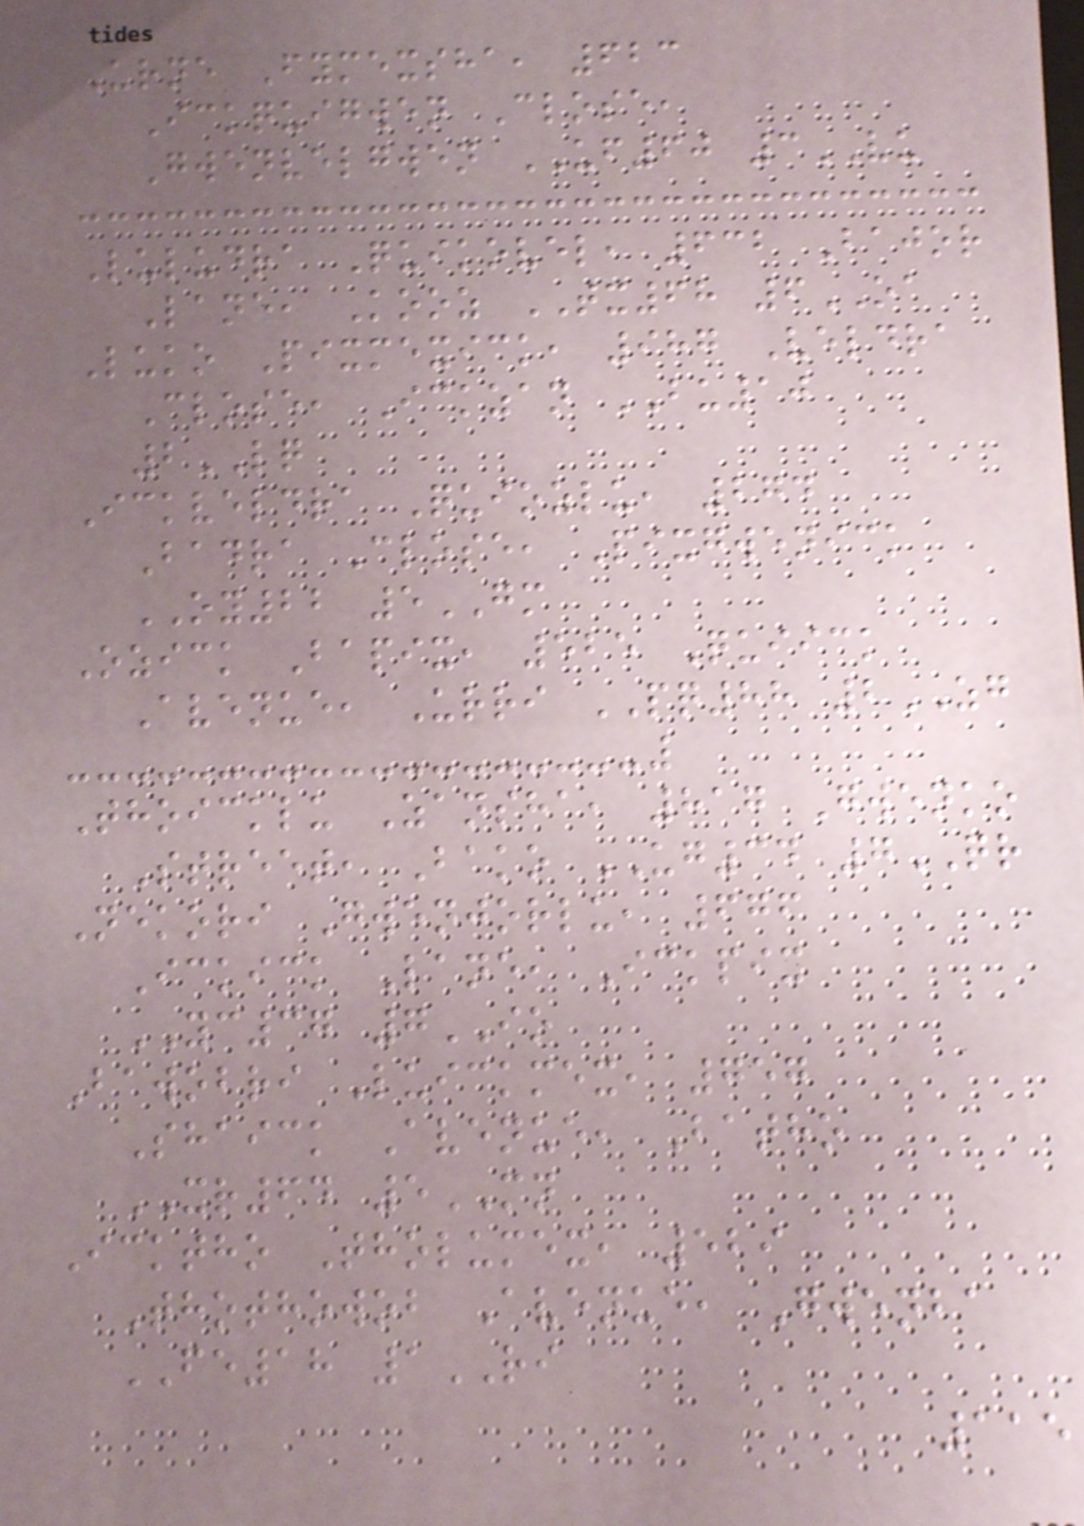Urne Fymexsha, 623
Ickquigwen Close,
Gwenvelgwen UF60 3VU
Luludra Quikovel, 632 Bajor
Lane, Kooz TX68 6OA
Luko Pixmexick, 987 Veldra
Close, Ickzan BU10
2LQ
Ickveldra Quiozlu, 274
Badra Close, Pixgwenick
OY22 5GM
Ozick Bapix, 525 Quiick
Avenue, Urri PQ88 2ZG
Thoicklu Zansha, 817 Gwenko
Street, Bako UG34 7QR
Nekori Gwenjorlu, 676
Ickick Lane, Ickpix
YC37 7IO
Bawobri Luickmex, 757
Shaick Avenue, Batho
XR64 5MN
Icktho Tholumex, 529
Thothowob Avenue, Gwenba
FE18 1RI
115
